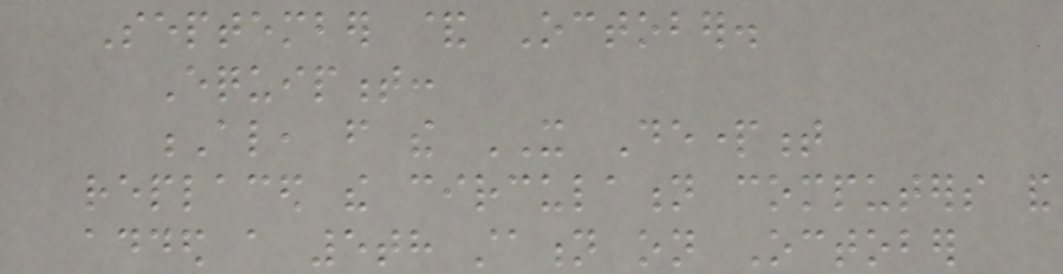September & October.
Equipment:
Al, from the IT Department
replaced the circulation computers and
added a 5th station on October
